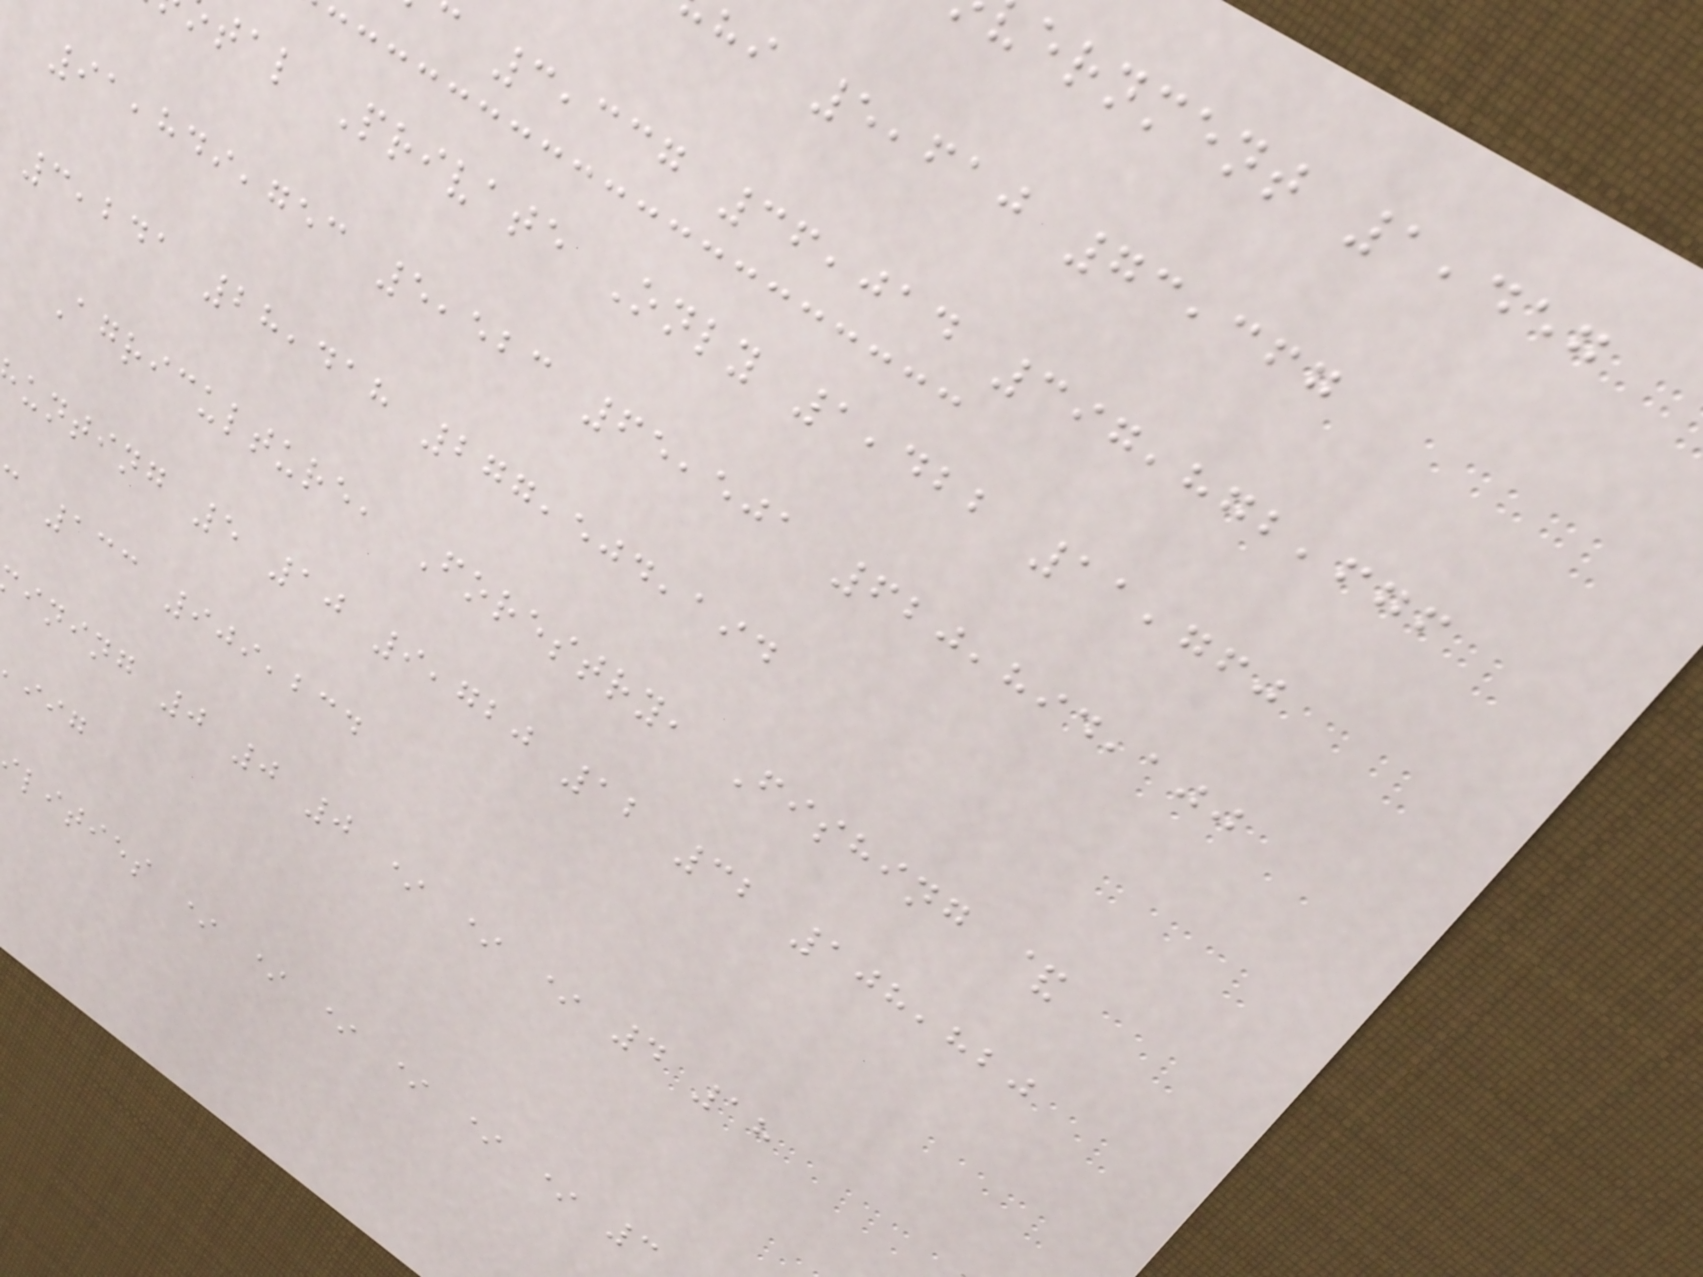ernment 1,457
hi 5,610 73,367
c 3,337 36,014 397,872,676
tal Private Only 1,422 11,760
91,849,753 5,523 65,501 620,894,100
3,241 28,418 277,504,194
Agriculture, Forestry, Fishing &
unting 5 10 9,720 12 32 108,820
133 909,234
ining 0 0 0 * * * 4 18
lities * * * * * * 3
